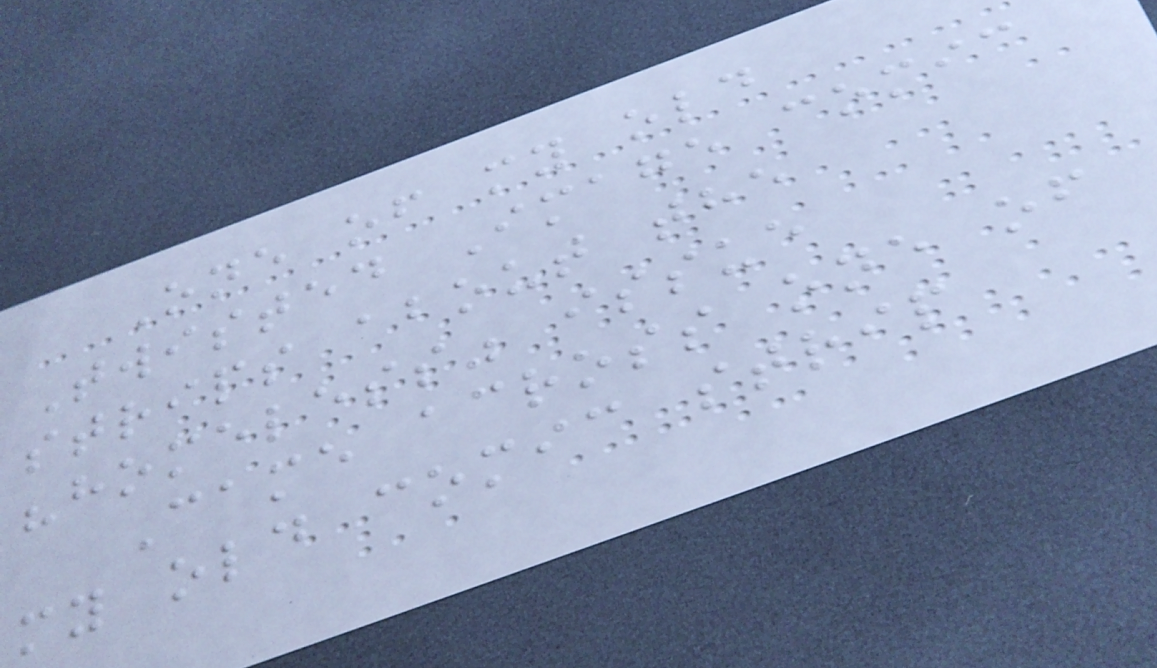One of my old
Twisted Image comic
strips about the
"homeless" issue
Came across one of
my old comic strip
